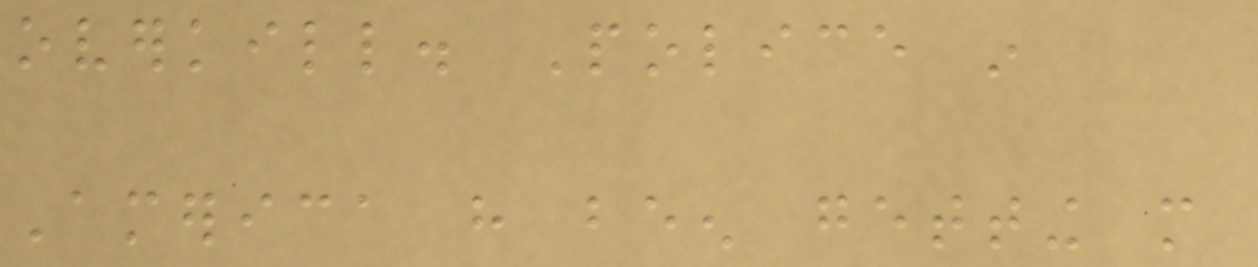overkill. Police in
America have been getting more
